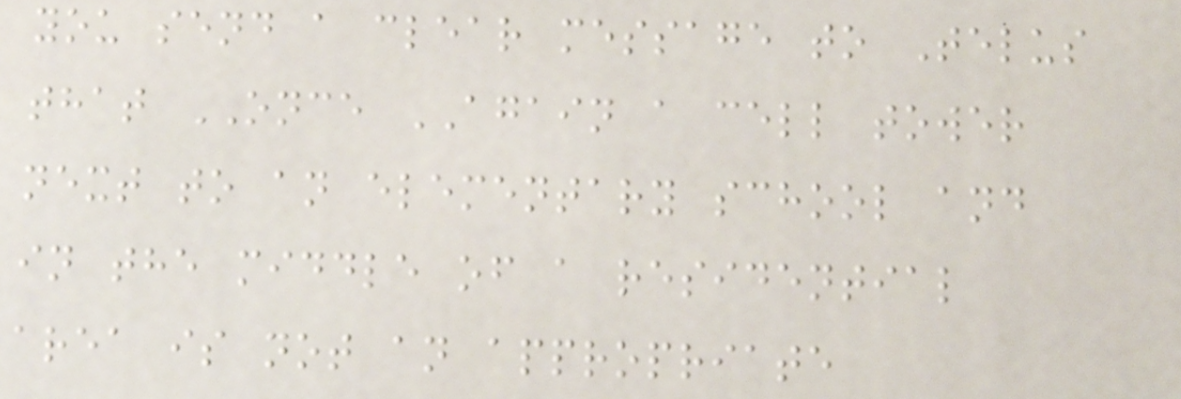you send a clear message to Telus
that ONCE AGAIN a cell tower
next to an elementary school and
in the middle of a residential
area is not an appropriate
